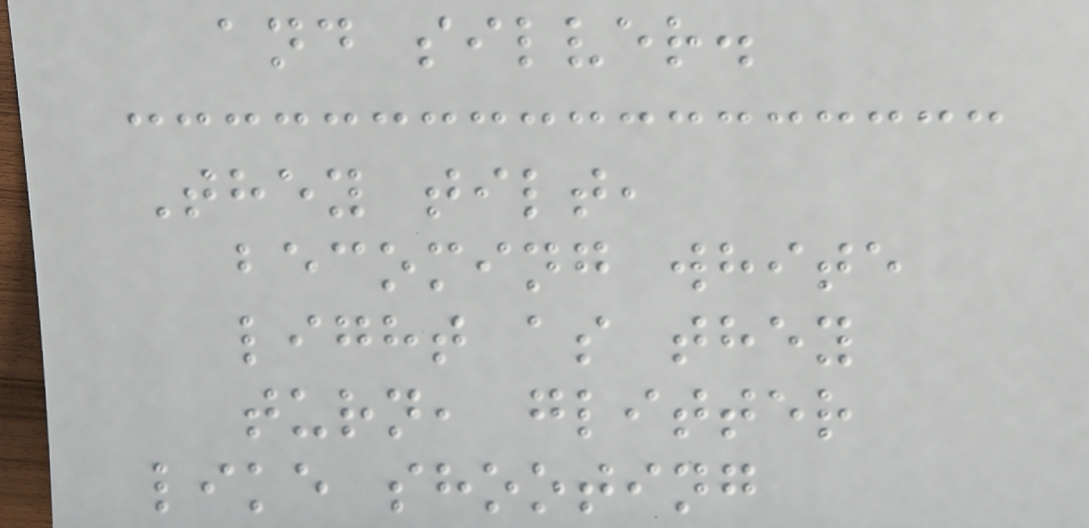and silver.
They tilt,
becoming white
light as they
turn, glitter
like shooting
